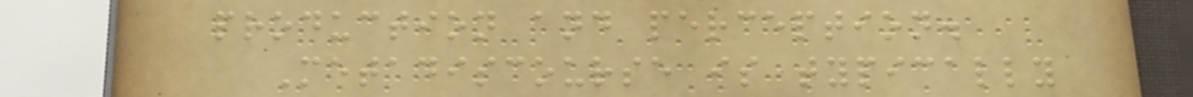production and perception.
Metadiscourse is typically
